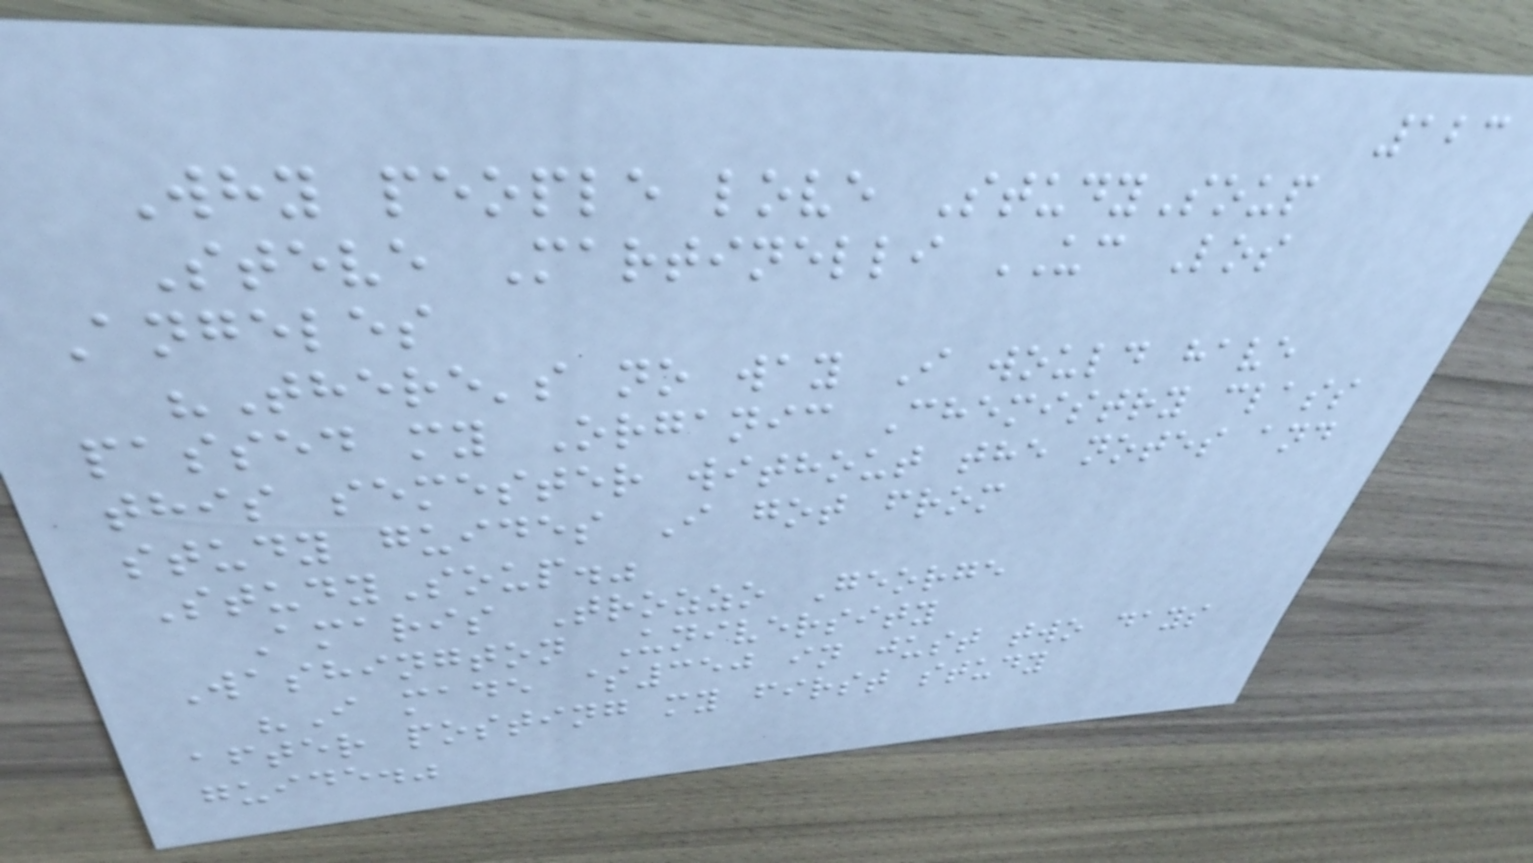123
Why people love StudySoup
Steve Martinelli UC Los
Angeles
"There's no way I would have
passed my Organic Chemistry class
this semester without the notes and
study guides I got from
StudySoup."
Amaris Trozzo George
Washington University
"I made $350 in just two days
after posting my first study
guide."
